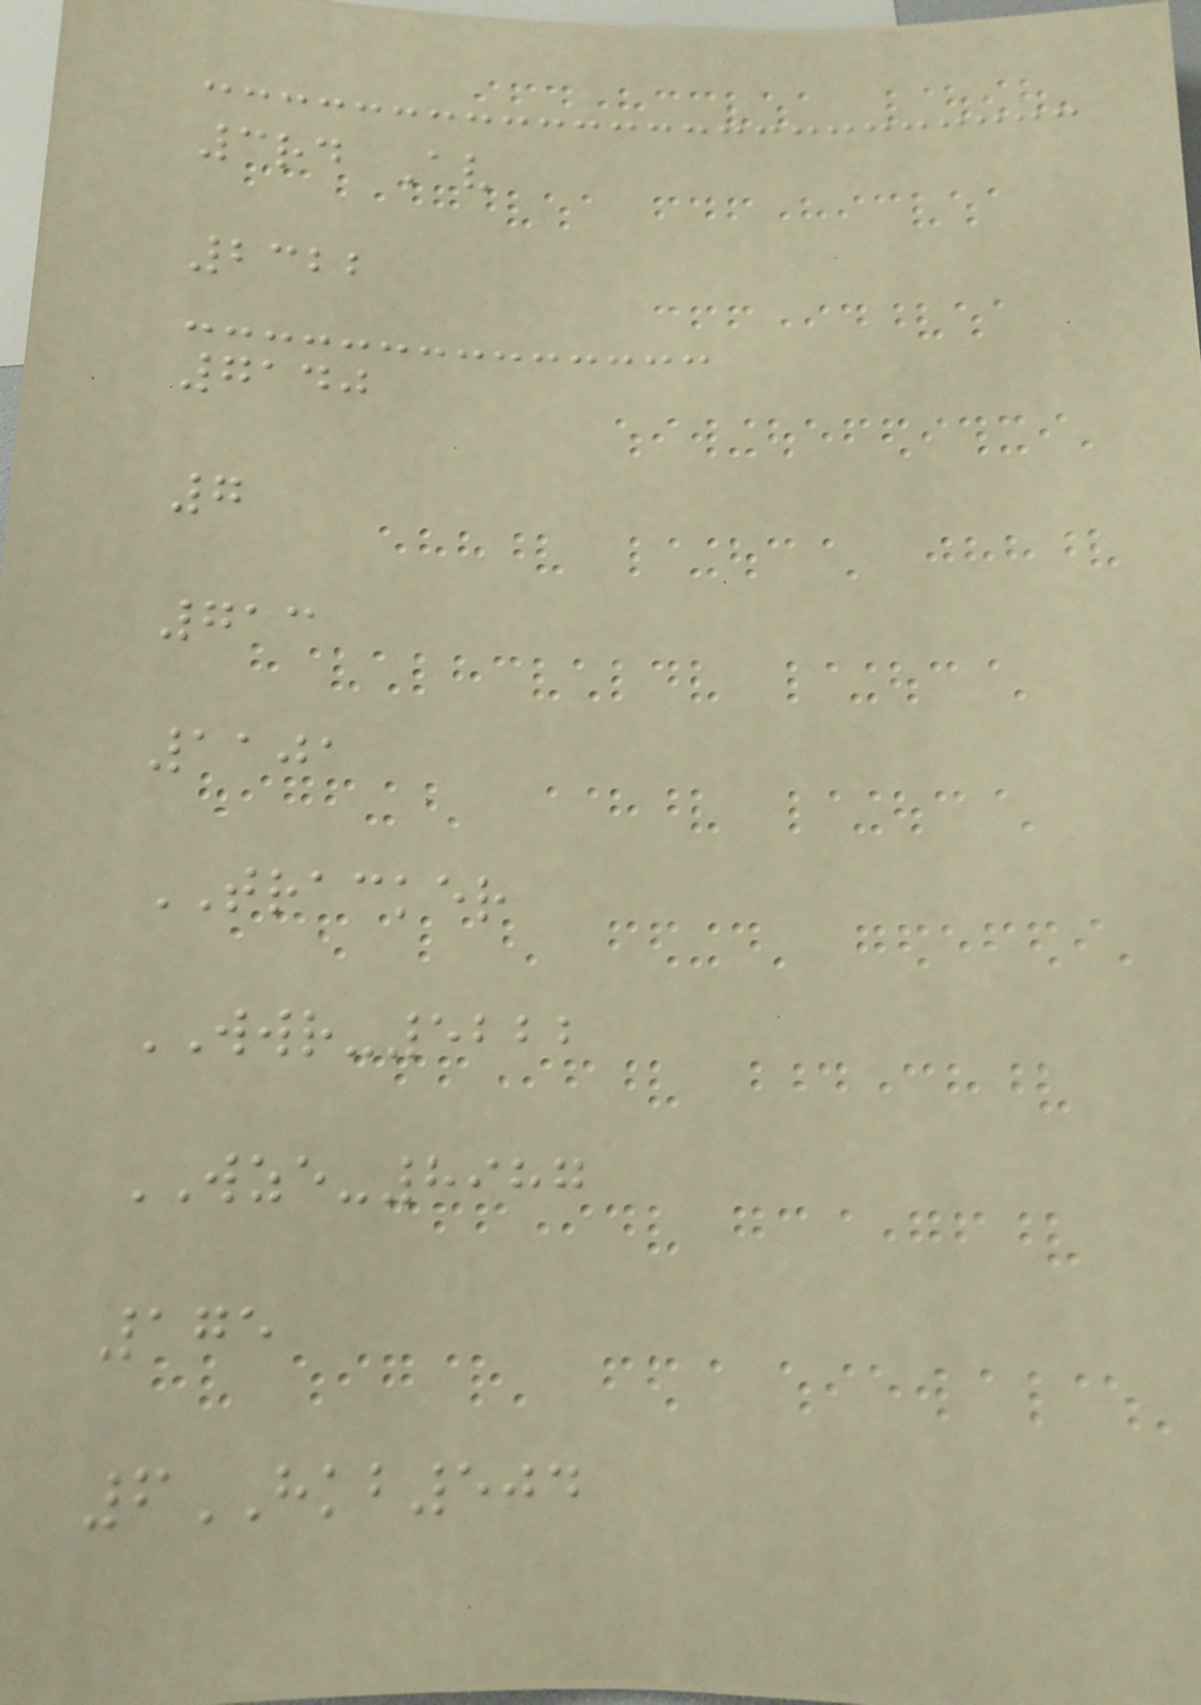3rd Av
2322
7140
7
713
1101
TRACKER
WWR-5222
WZE-8987
175
6HKB504
